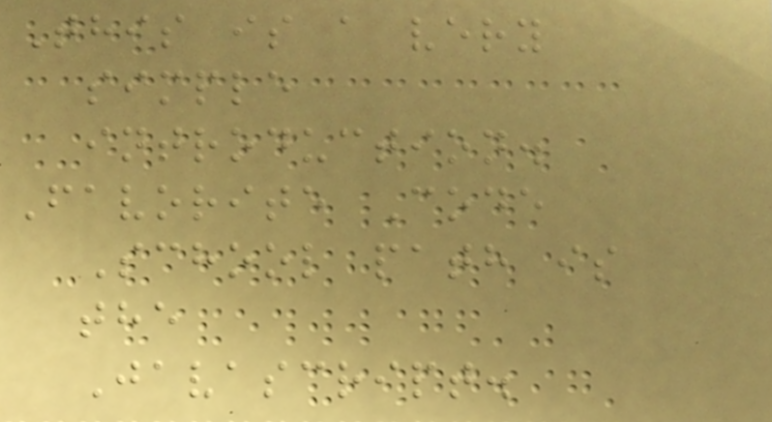This is a very
simple
introduction.
Favorite Code
School path is
the
Javascript.
